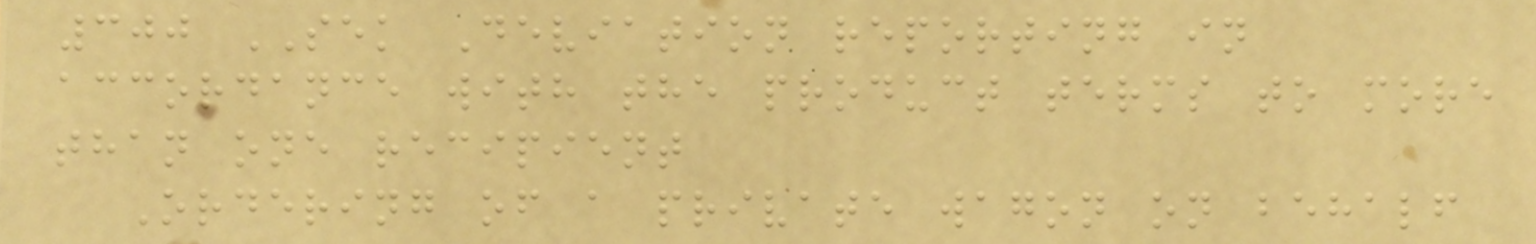300 SEK Deviation reporting in
accordance with the product terms to more
than one recipient
Ordering of a private wagon on behalf
